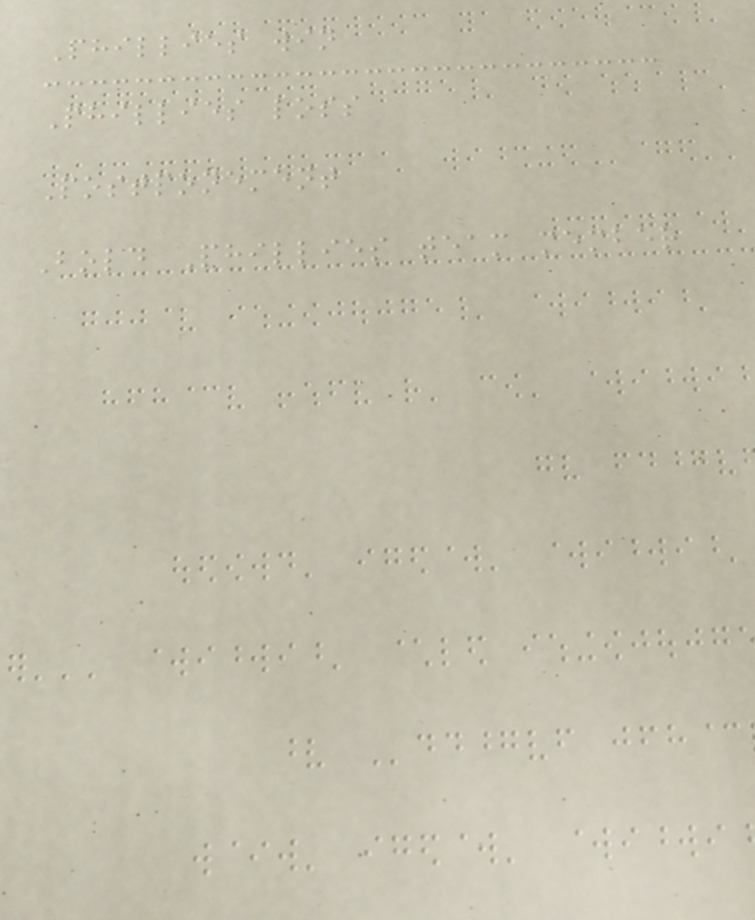Phillies win
Phillies loss
Postponement
Bold Phillies team member
